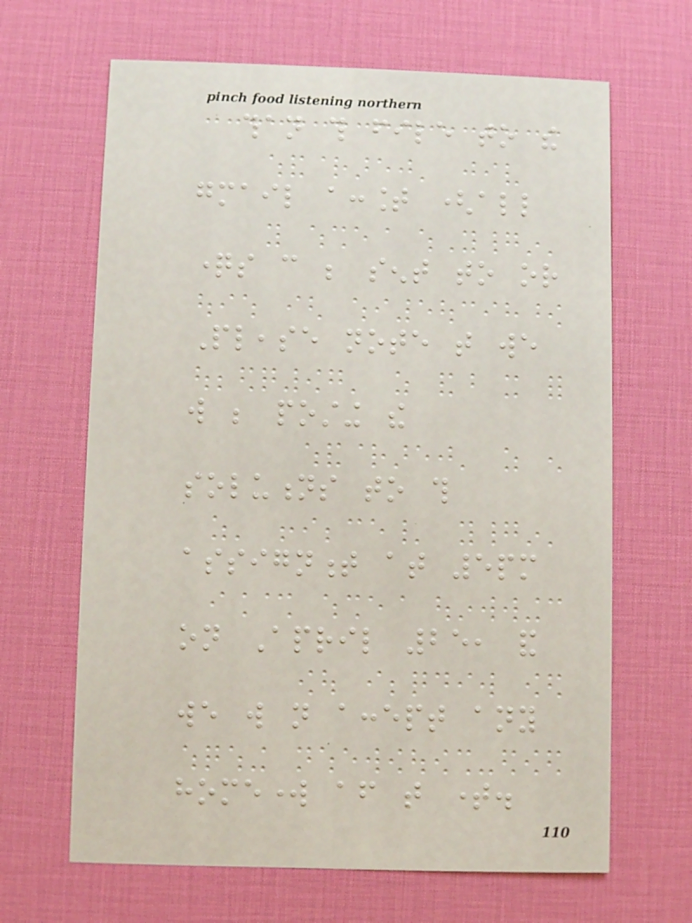than this file to the
gmail account (all
questions can be sent to or
Please note that we
will be posting the
solutions to this
assignment at 5pm
on April 25, and
we will not accept any
homework after that time.
